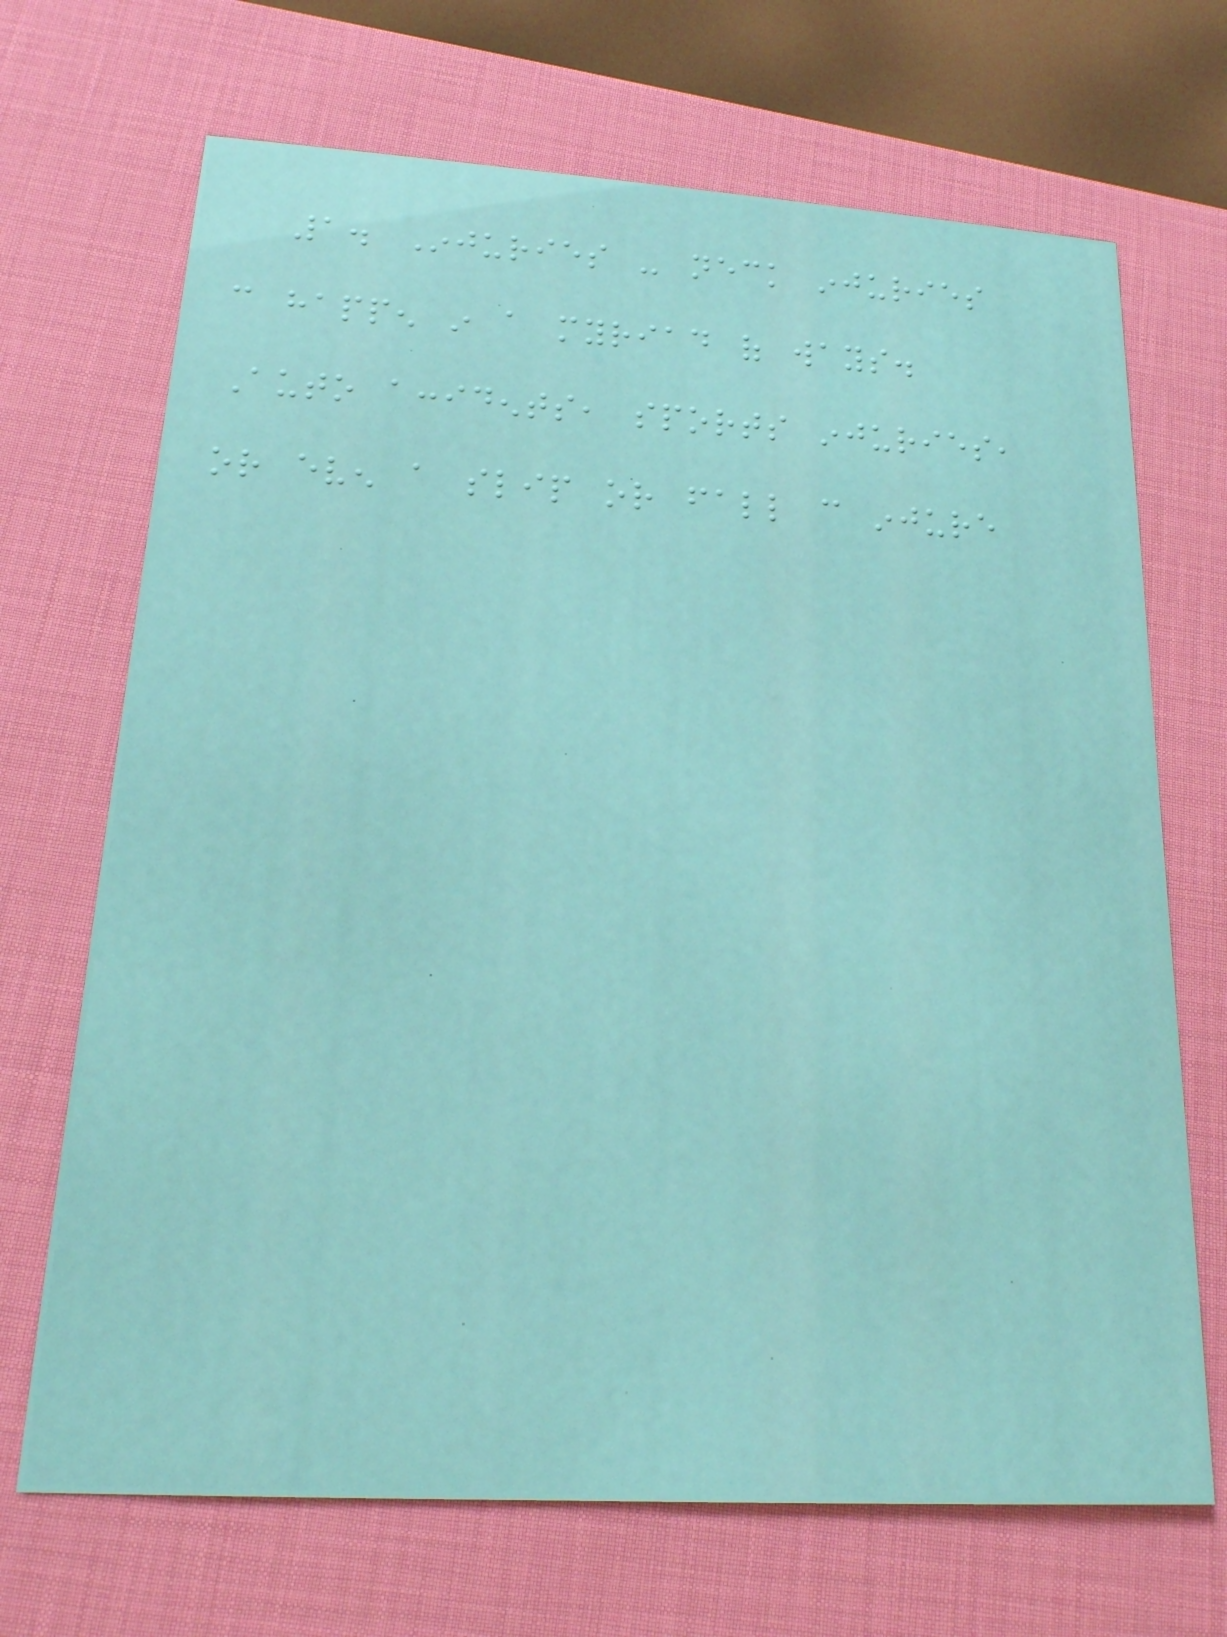1. Injuries - neck injuries
can happen in a myriad of ways.
Auto accidents, sports injuries,
or even a slip or fall can injure
